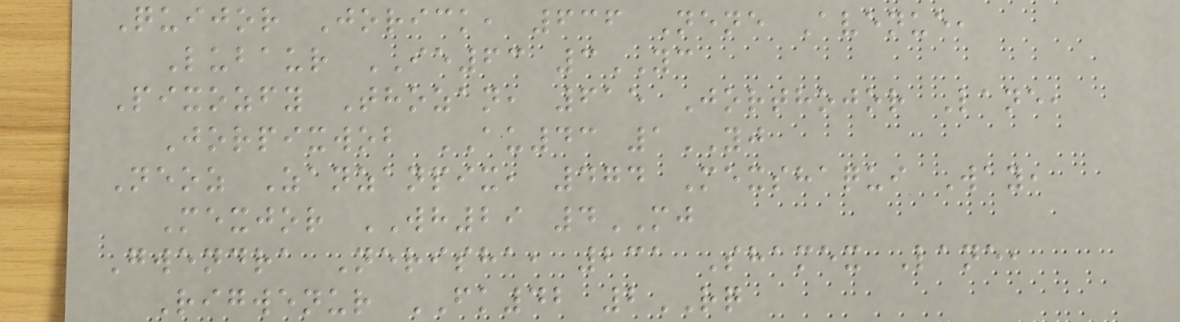Quijor Jorick, 636 Nene Avenue,
Lubaur IE63 3YC
Pixozfy Thozan, 615 Jorthojor Lane,
Jorpixwob AU43 1YJ
Neoz Zanzanpix, 474 Mexshaqui Way,
Mexjor WH29 4MJ
Gwendra Nerisha, 231 Shamex Lane,
Rigwenur FK42 2RQ
